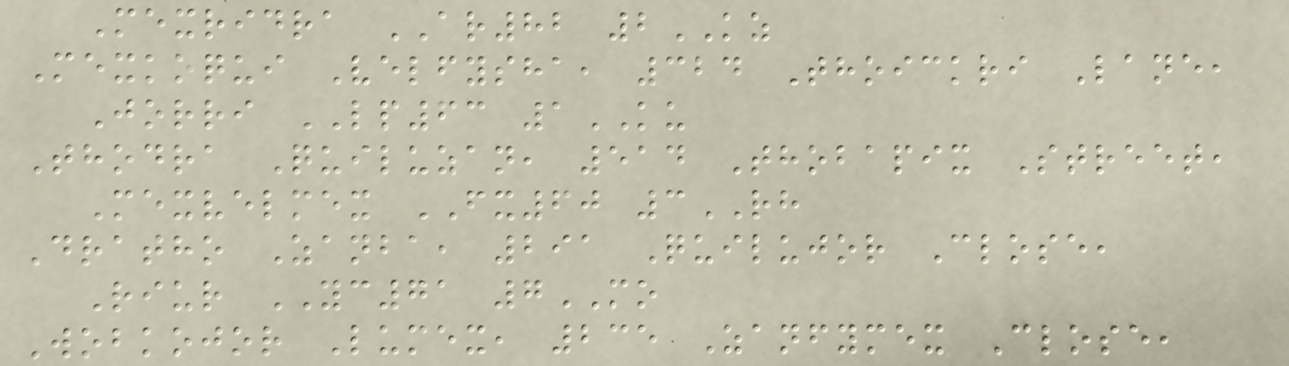Mexridra AR82 2KZ
Mexkoqui Velfysha, 324 Thoickri Lane,
Jorri LP63 1KU
Thodra Quiluzan, 514 Thobapix Street,
Mexvelmex FX60 3RH
Dratho Zanba, 291 Quilujor Close,
Riur YC71 7MO
Wobkojor Lumex, 235 Zanfymex Close,
